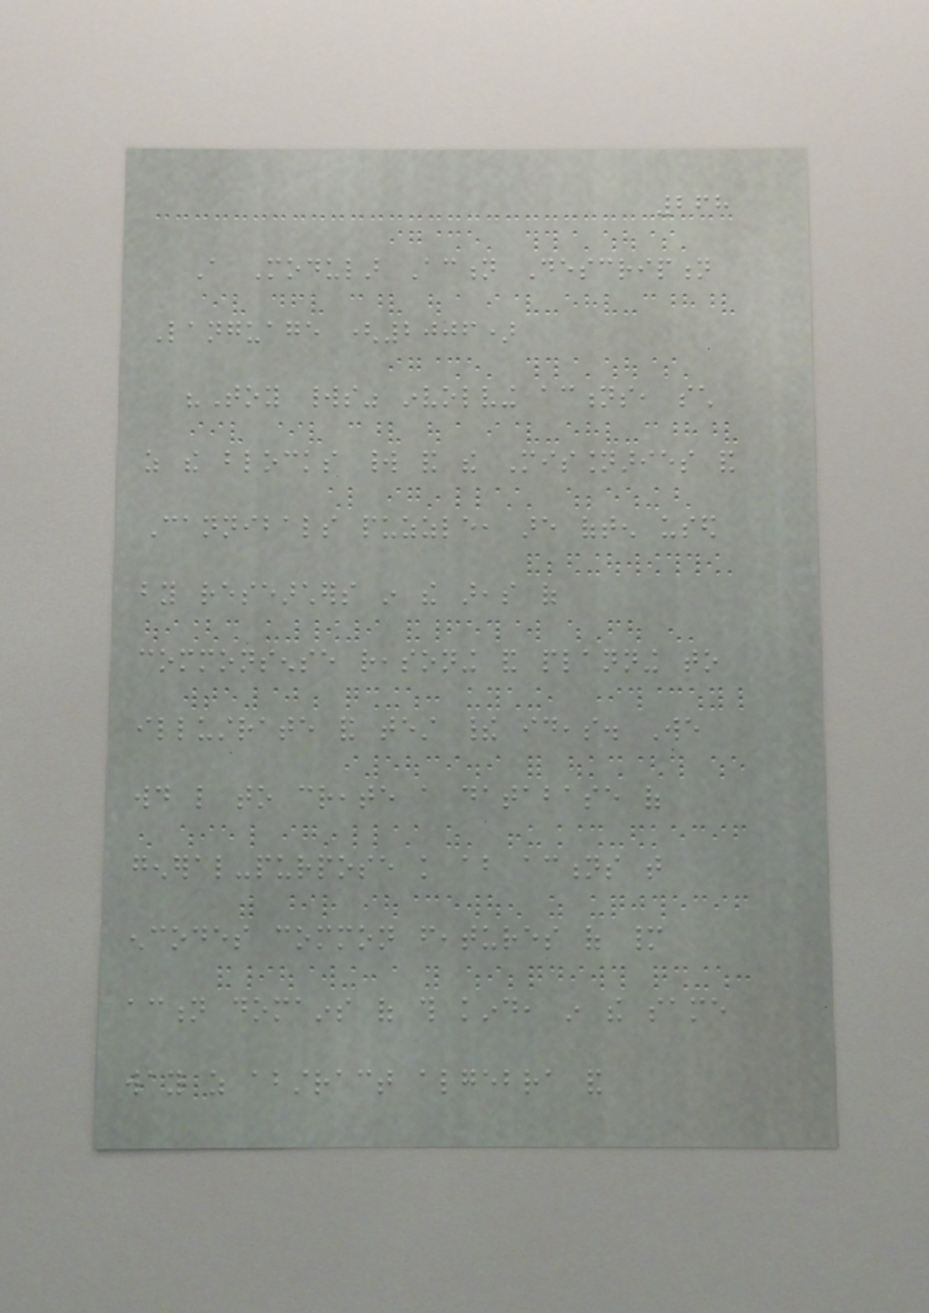268
A Modular Action Description
Language (2006)
"Toy worlds" involving actions, such
as the blocks world and the Missionaries and
Cannibals puzzle, are often used
by researchers in the areas of
commonsense reasoning and planning to
illustrate and test their ideas. We
would like to create a database of
general-purpose knowledge about actions that
encodes common features of many
action domains of this kind, in the same
way as abstract algebra and
